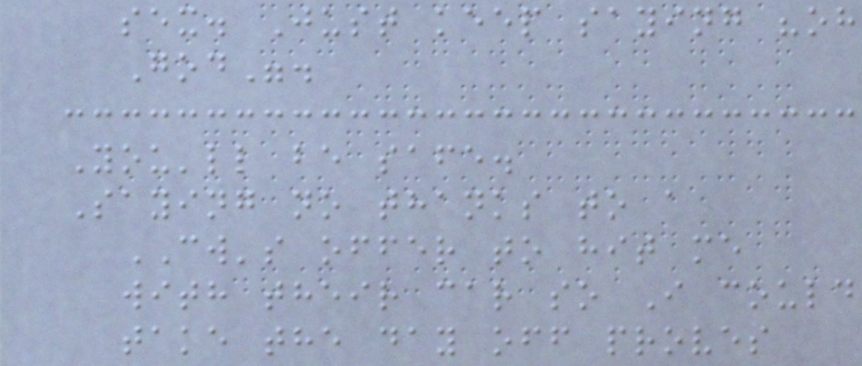sex. Just keep saying "oh
God".
You'll be safe.
Saying no thanks to a
CW's offer to hit me
with their car so I could
take the day off proves
